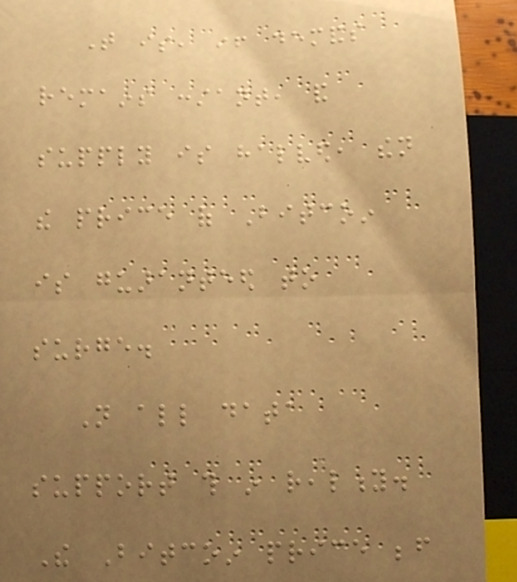That is, if demands
remains constant, and
supply is halved, then
the price of Bitcoin
is guaranteed to
surge.
Not all data
support this in reality.
The Bitcoin price before
